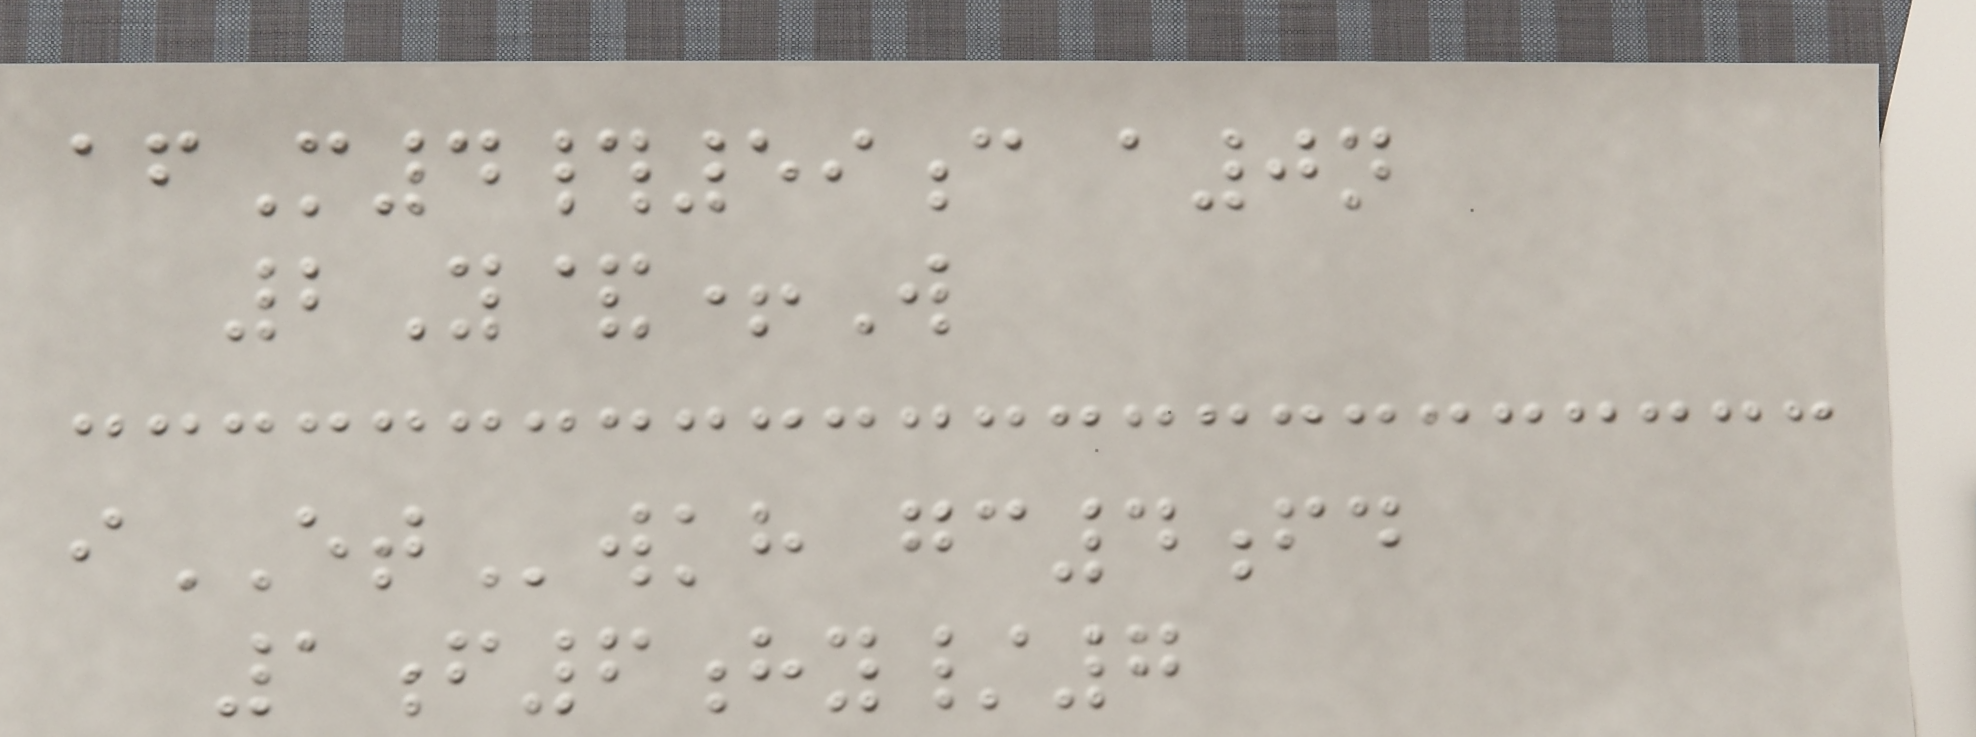afM4#59c a0n
2Y&+W
iETwkh gc4fd
1f6hy/7
